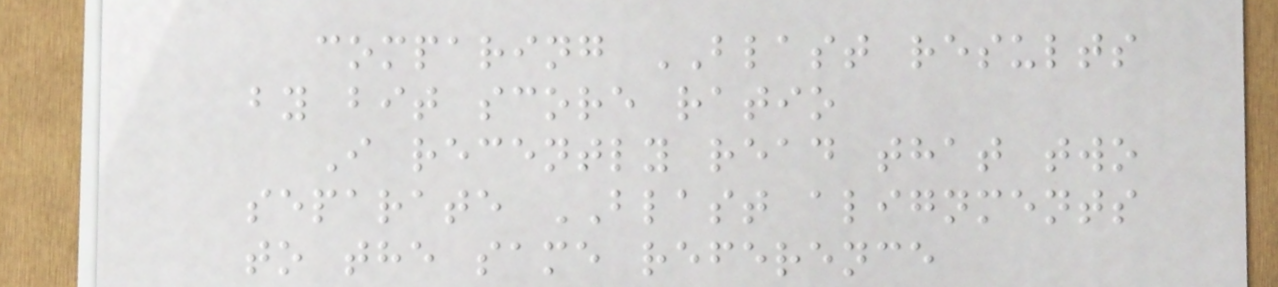comparing BLAST results
by bit score ratio
I recently read that two
separate BLAST alignments
to the same reference
